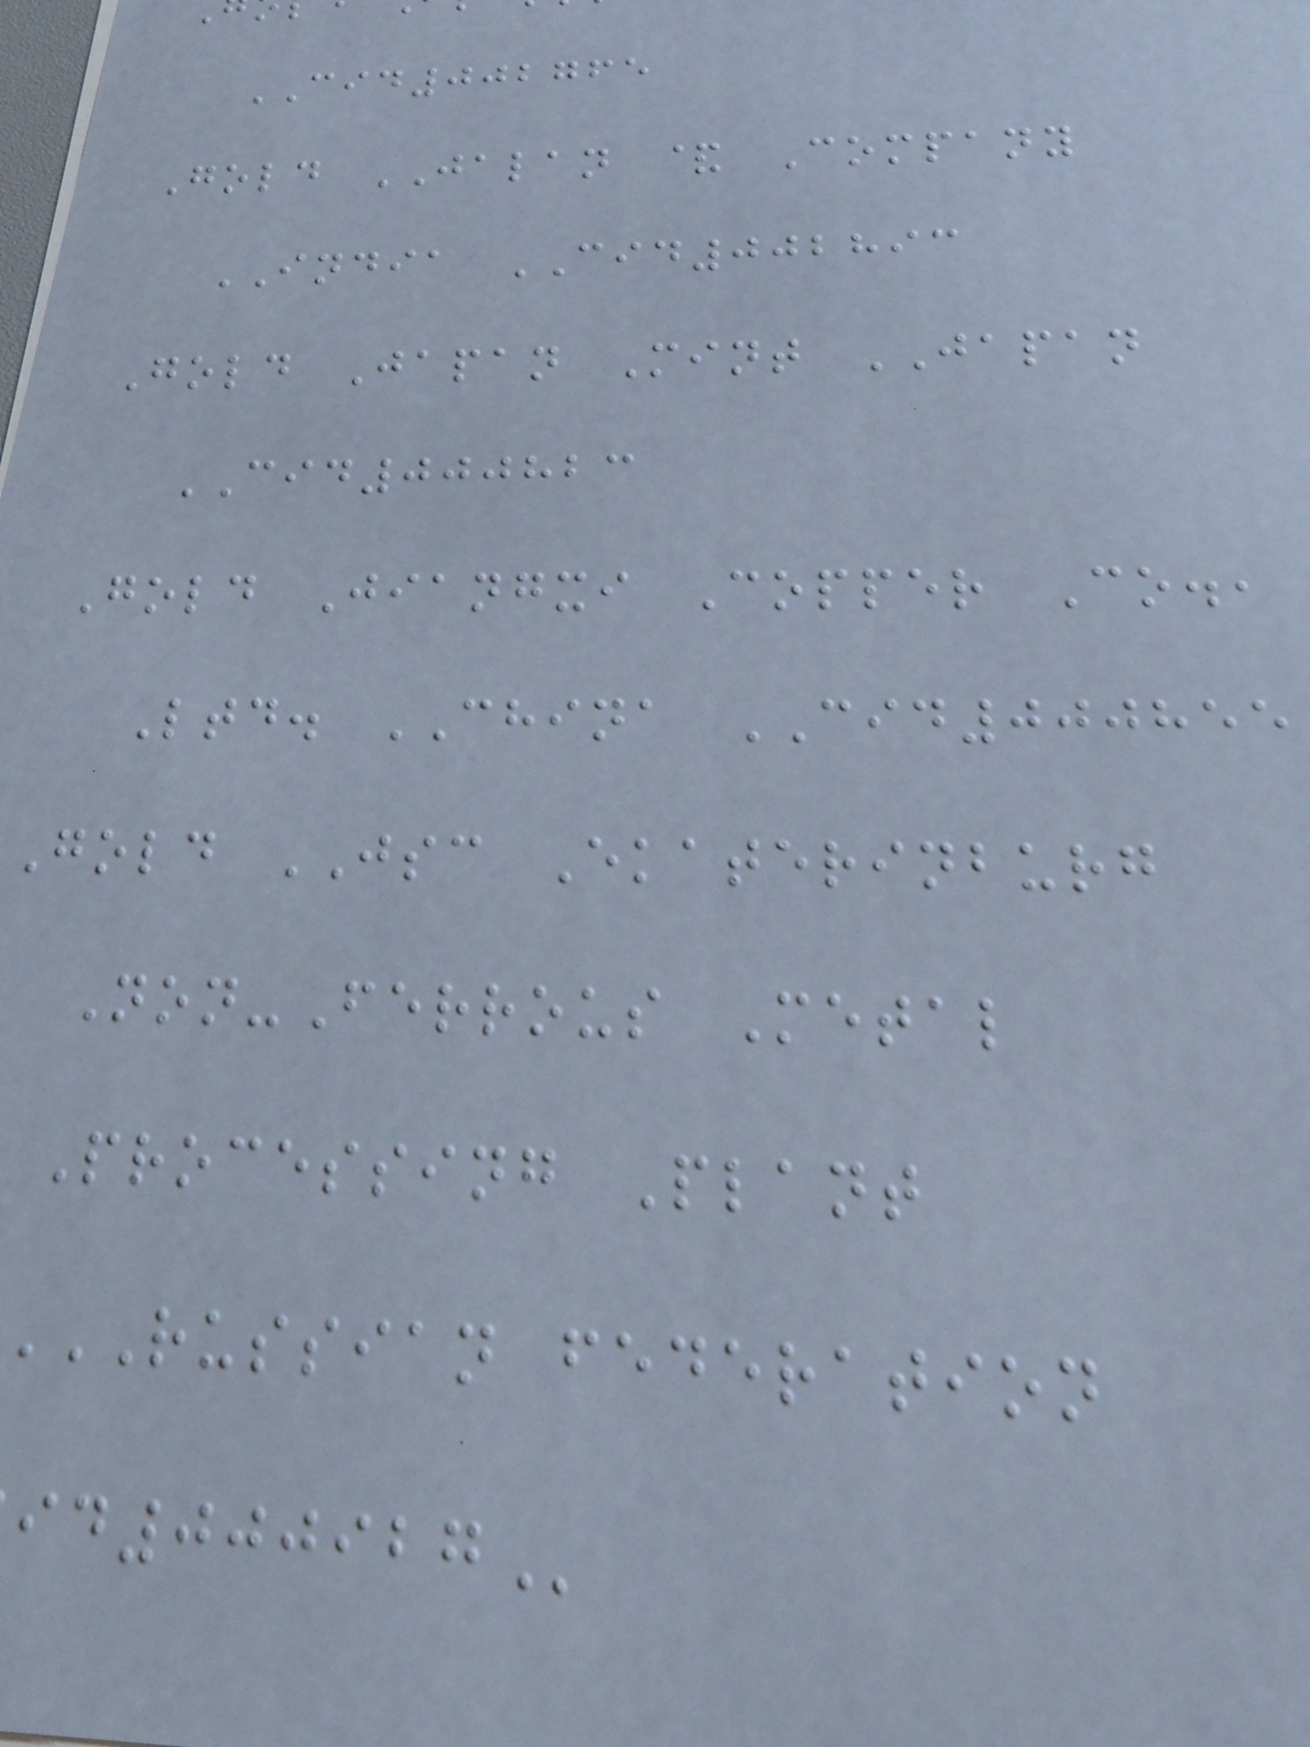CID002765
Gold JALAN & Company
INDIA CID002893
Gold Japan Mint JAPAN
CID000823
Gold Jiangxi Copper Co.,
Ltd. CHINA CID000855
Gold JSC Ekaterinburg
Non-Ferrous Metal
Processing Plant
RUSSIAN federation
